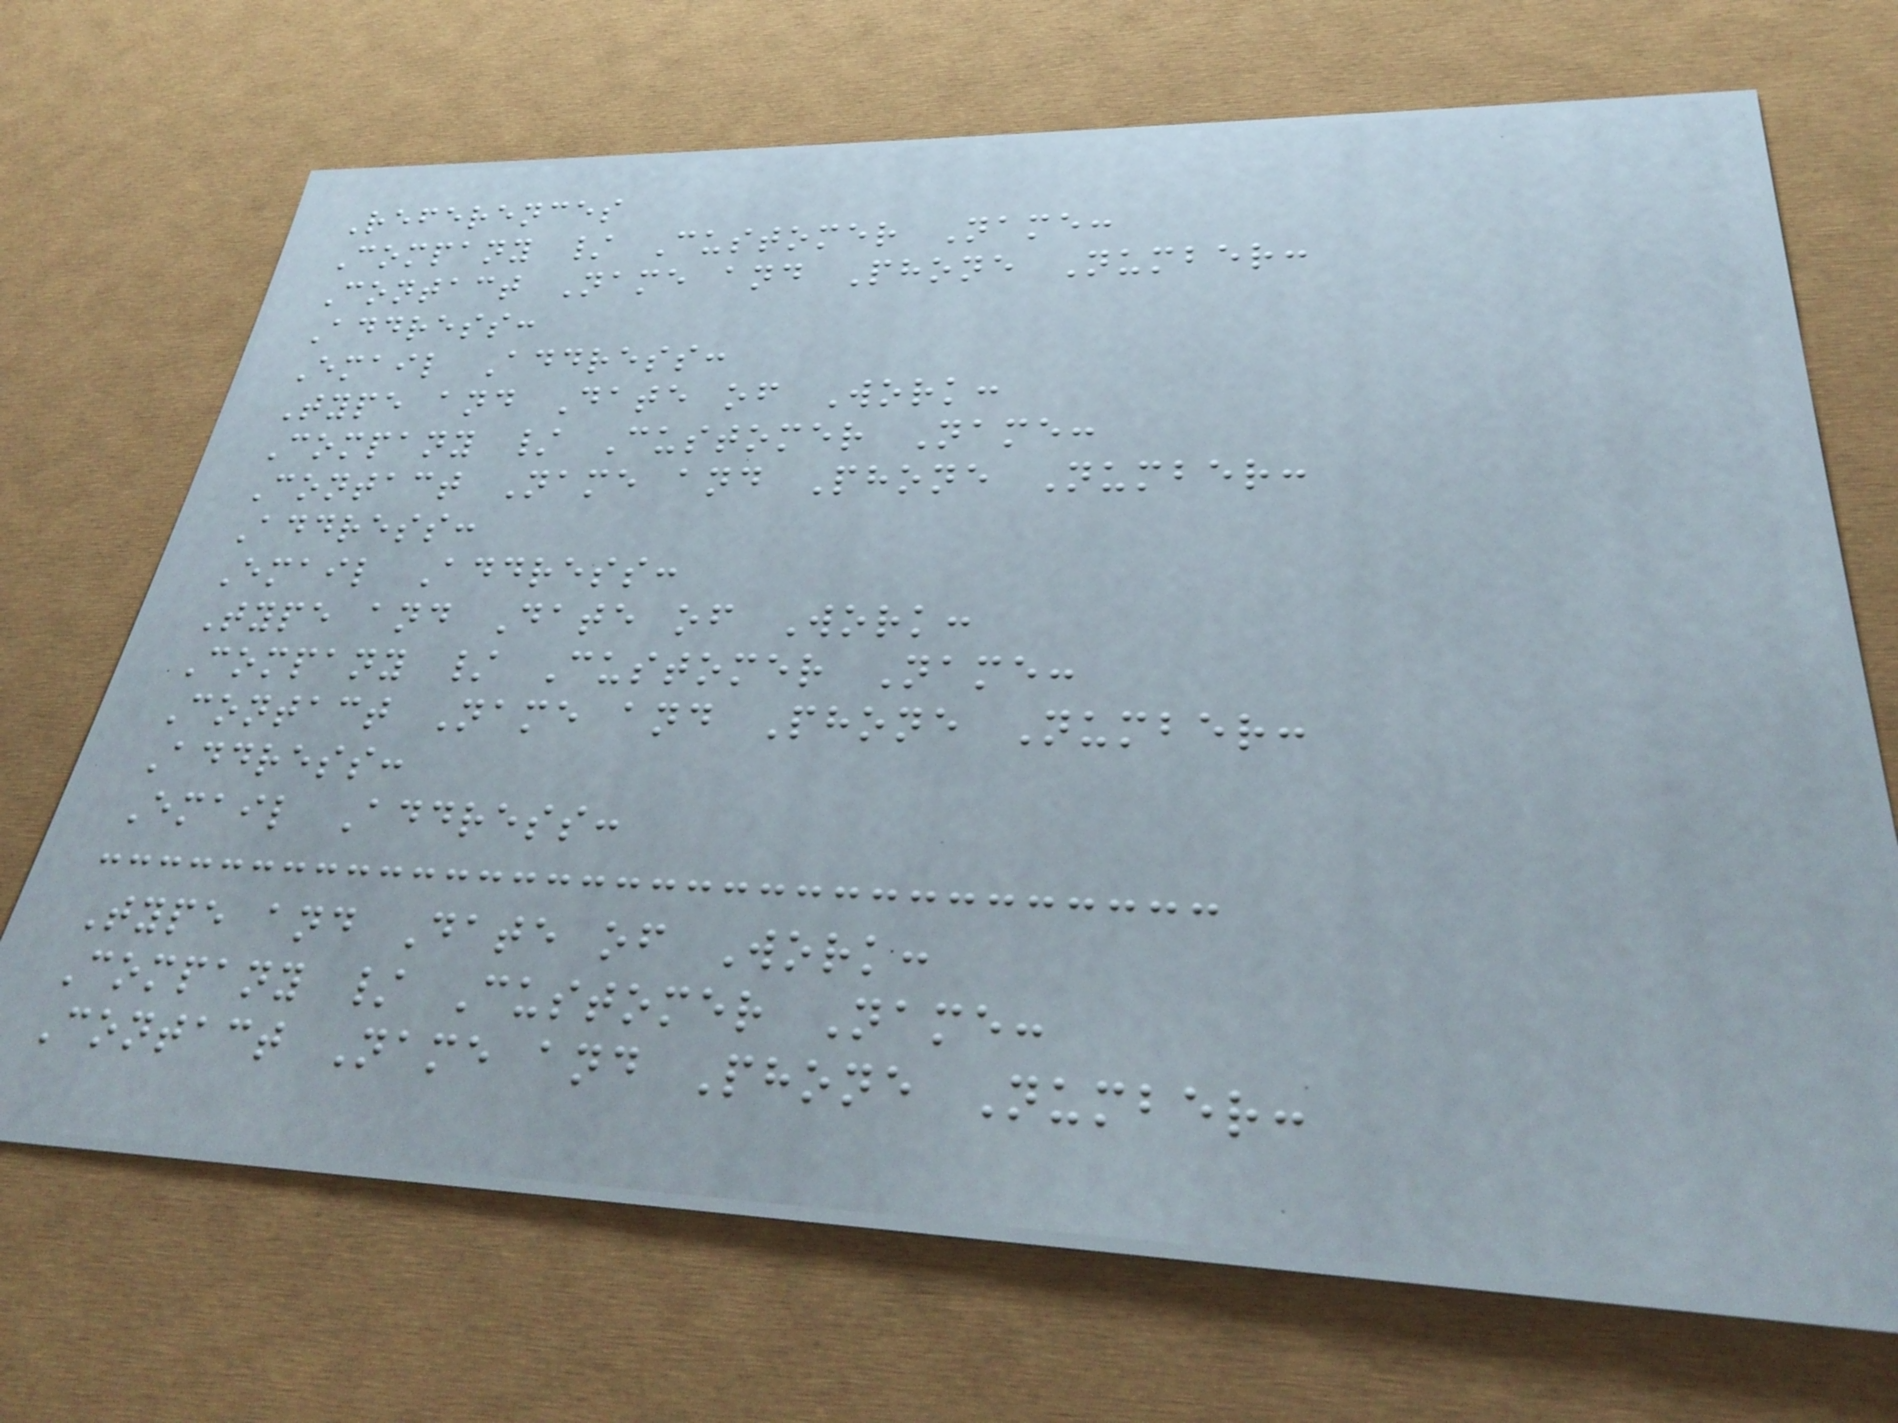References
Company / Customer Name:
Contact Name and Phone Number:
Address:
Email Address:
Type and Date of Work:
Company / Customer Name:
Contact Name and Phone Number:
Address:
Email Address:
Type and Date of Work:
Company / Customer Name:
Contact Name and Phone Number:
Address:
Email Address:
Type and Date of Work:
Company / Customer Name:
Contact Name and Phone Number:
